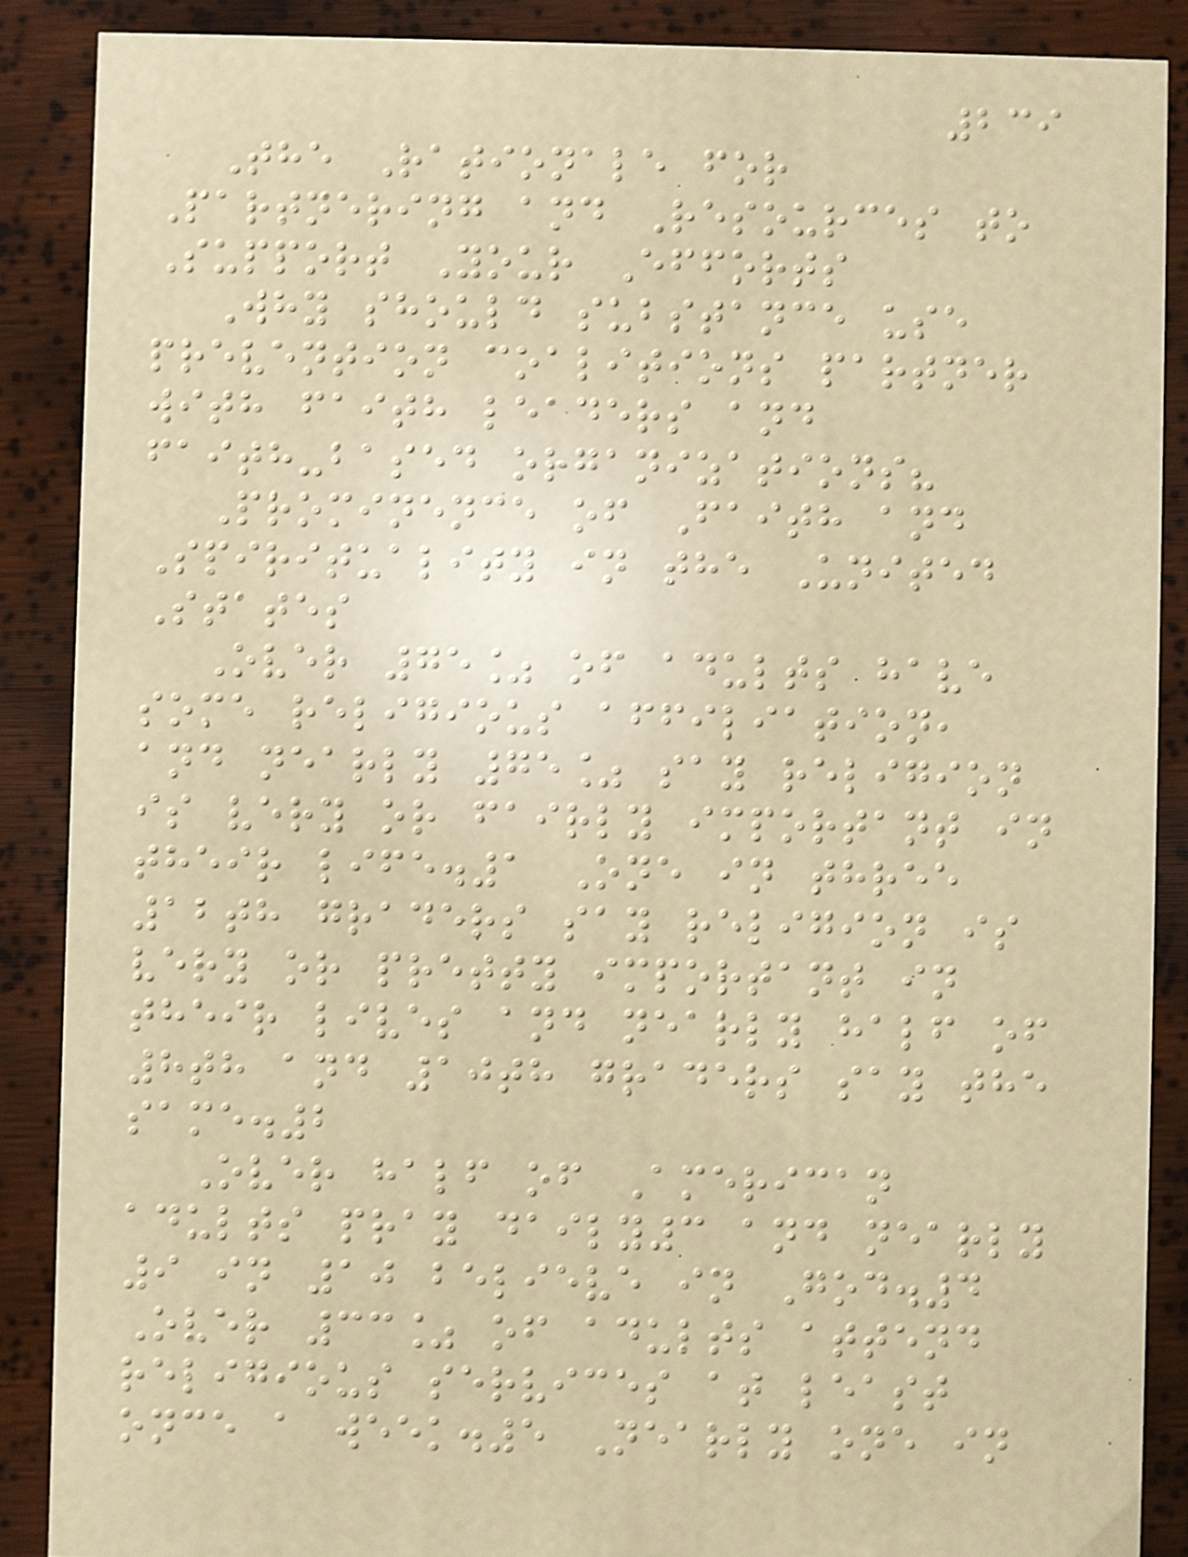239
The Rationale for
Partnering and Resources to
Support Your Efforts
Why should substance use
prevention coalitions partner
with faith leaders and
faith-based organizations?
Prominence of Faith and
Spirituality in the United
States
Over 75% of adults have
some religious affiliation,
and nearly 75% say religion
is very or fairly important in
their life.1 One in three
12th graders say religion is
very or pretty important in
their lives and nearly half of
8th and 10th graders say the
same.2
Over half of American
adults pray daily3 and nearly
9 in 10 believe in God.4
Over 33% of adults attend
religious services at least
once a week.5 Nearly one in
